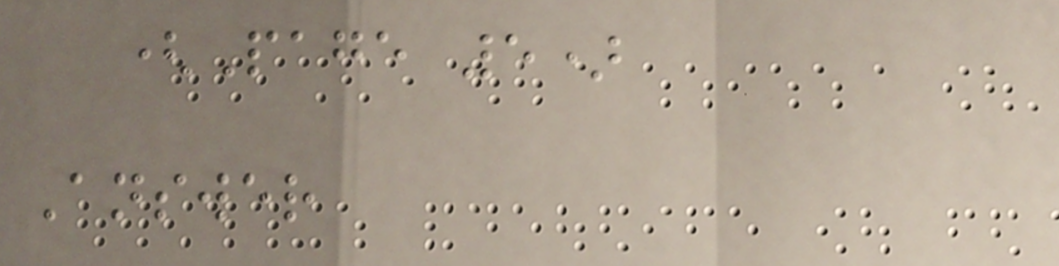(Page 5)
Answer
